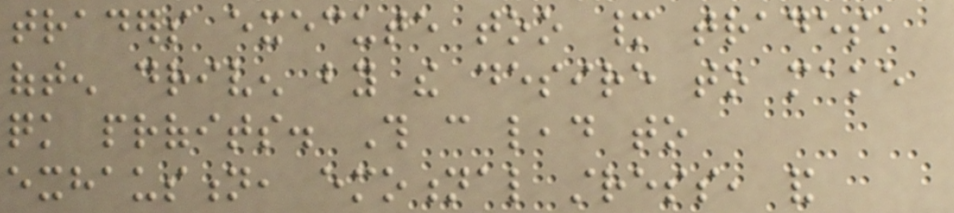traders execute too many trades,
often driven by the desire to make
quick profits. This can lead to
exhaustion, emotional stress, and
